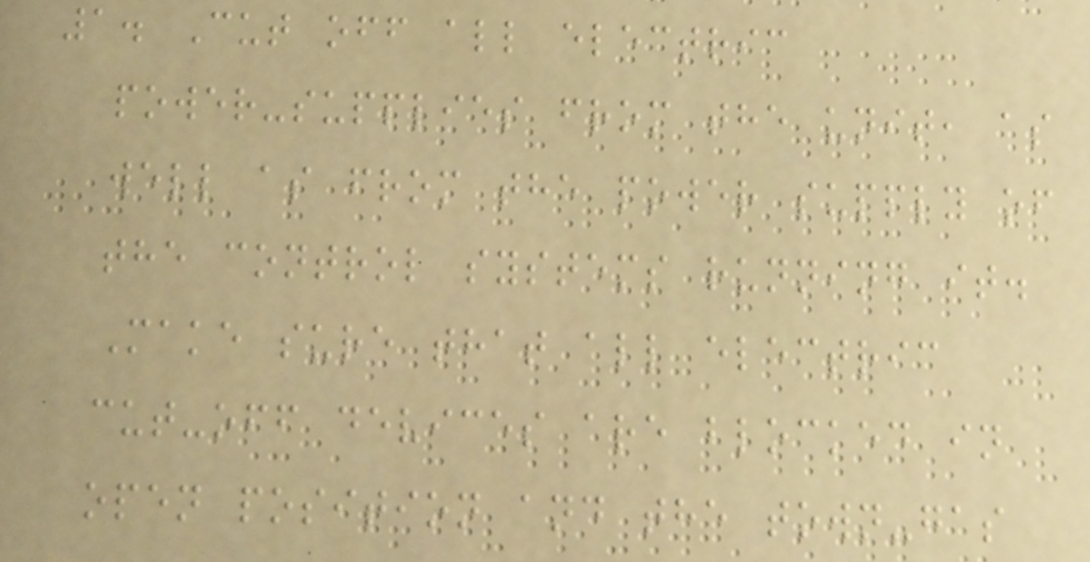1. Cut off all electric
power-supplies from the unit, as
well as from the power supply of
the control systems running it.
Make sure that all electric
cut-off devices are blocked in
open position and the town-gas
